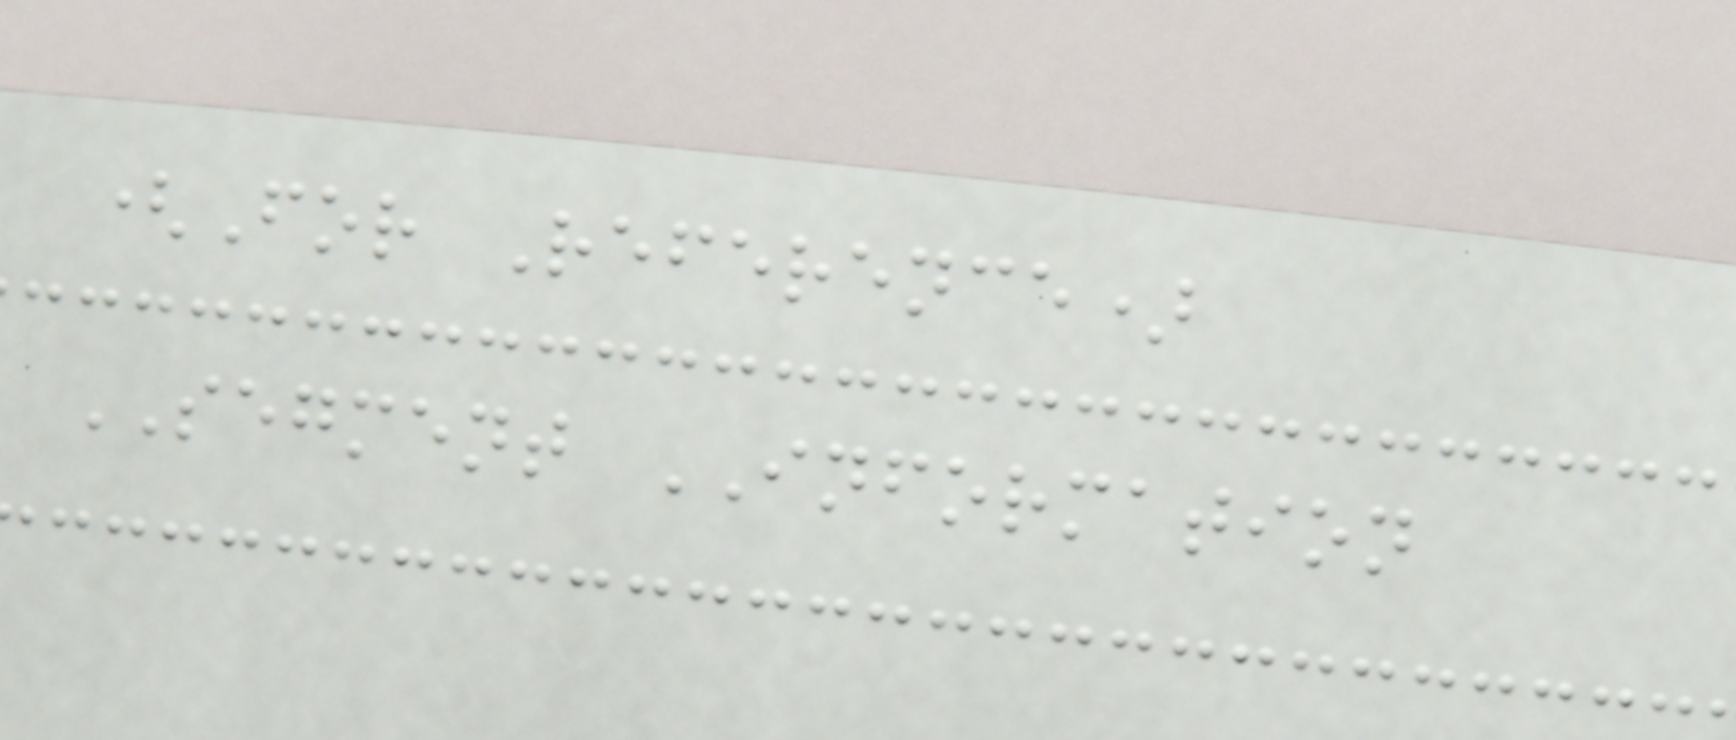(For Reference)
SEGMENT INFORMATION
